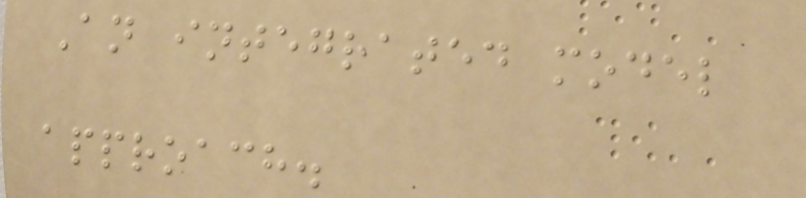An integrated model
approach.
